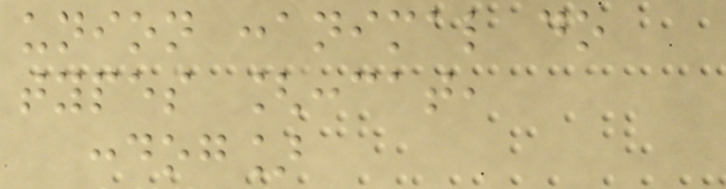union :animal do
types [:cat,
:dog]
